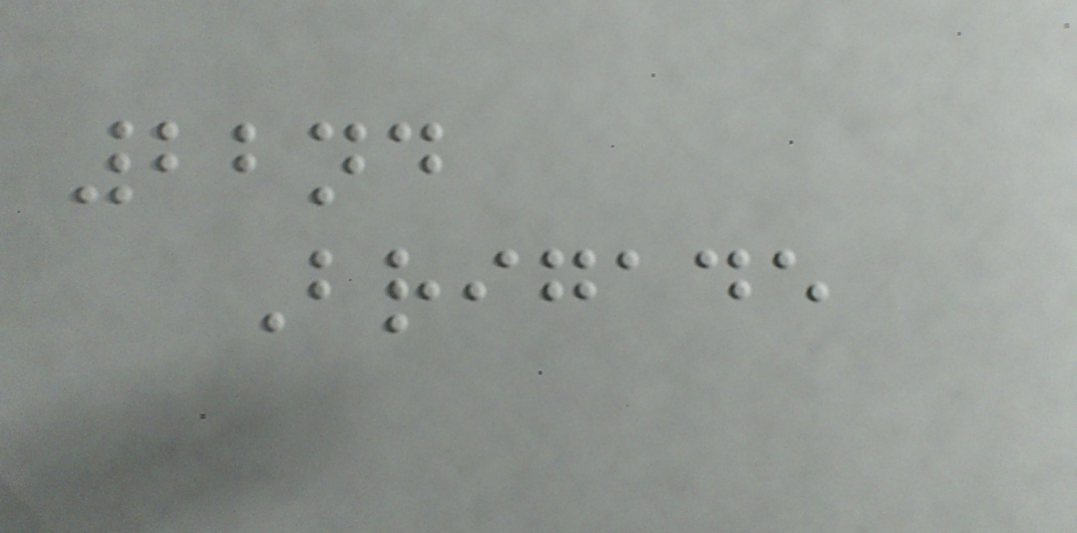22nd
Brigade
